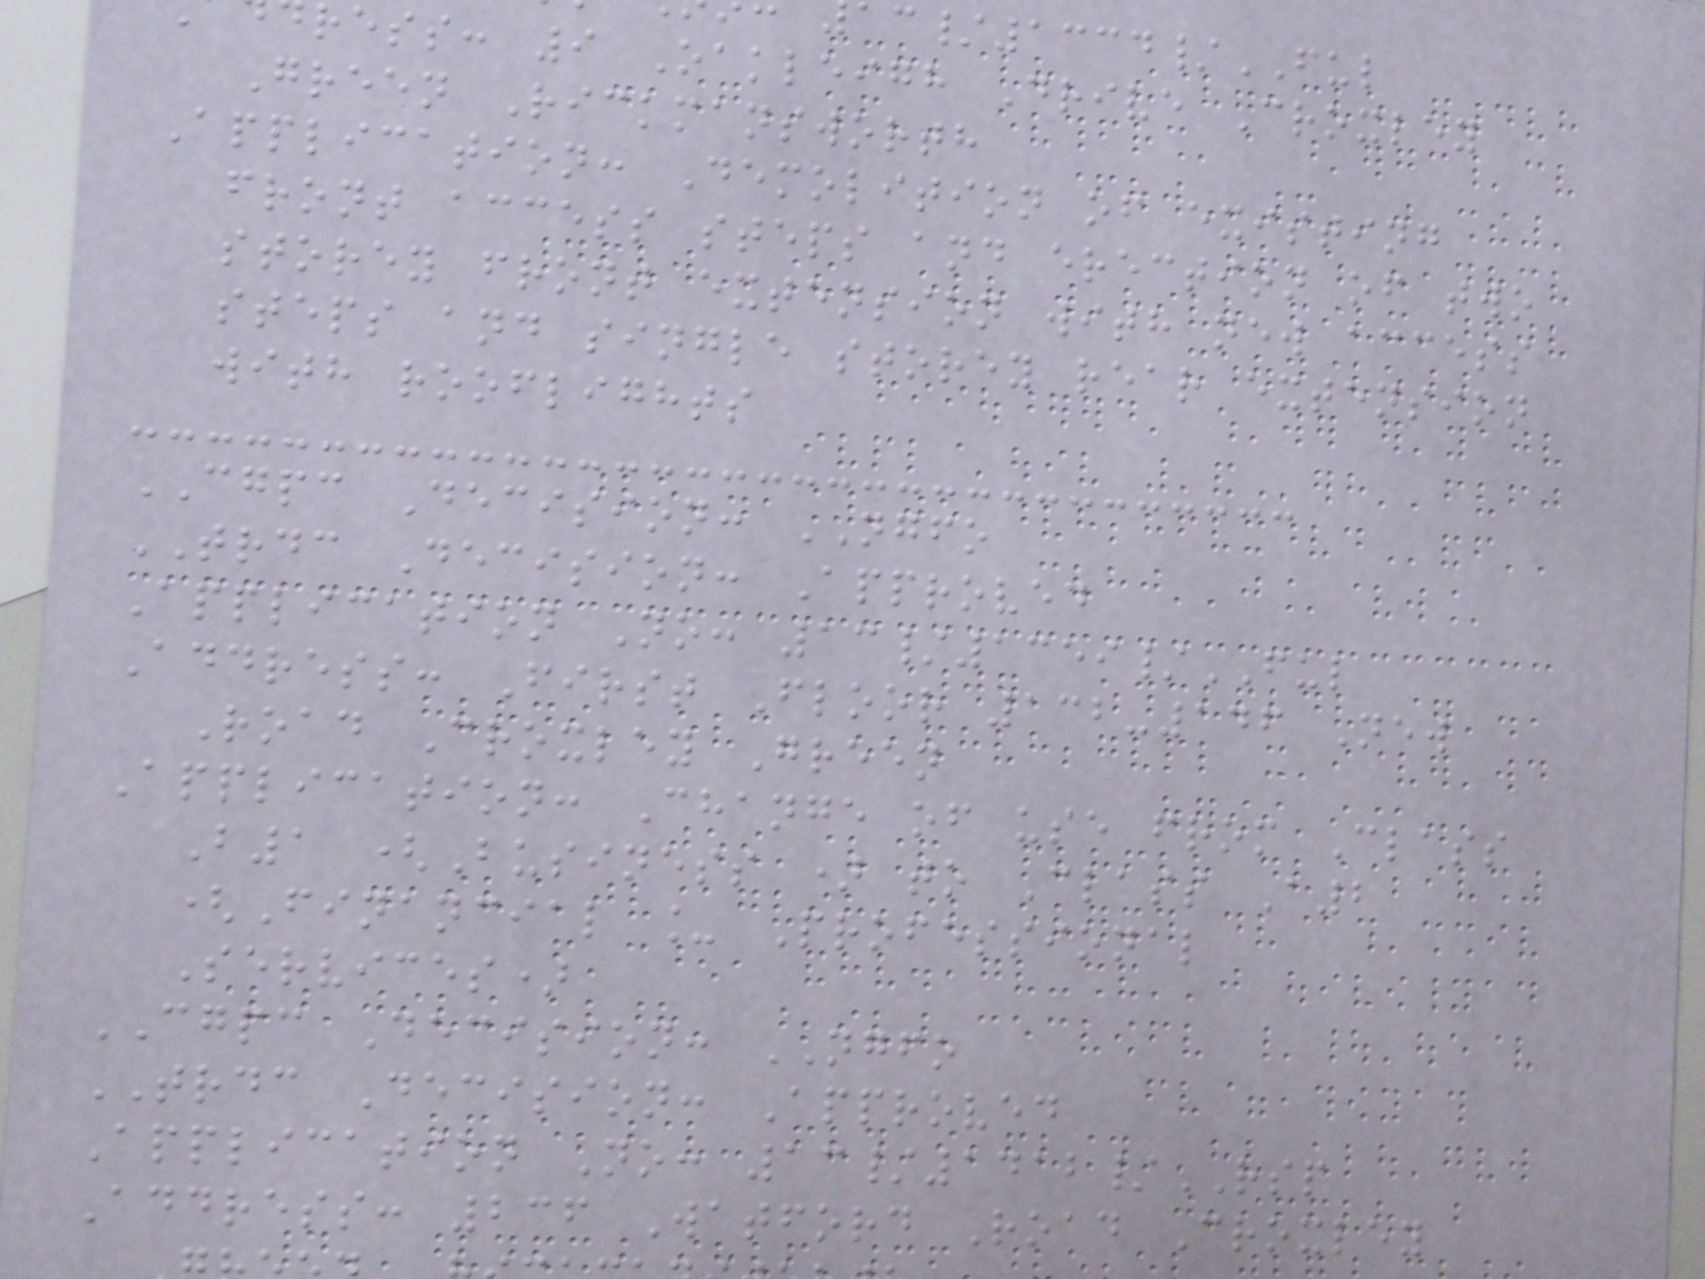/1334/FUL
ress: 9 Oakleigh Drive Croxley
Green Rickmansworth
Application: Demolition of existing
front access steps and erection of two
storey front extension with new access
steps and single storey rear extension
with rooflights
CGPC Decision: NGFO
TRDC Decision: Approved
Application No: 13/1359/FUL
Address: First Floor 132-146 New
Road Croxley Green
Application: Change of use from Class
B1 (Business ) to Class A2
(Financial _ Professional
Services)
CGPC Decision: NGFO
TRDC Decision: Approved
Application No: 13/1412/RSP
Address: 236 Watford Road Croxley
